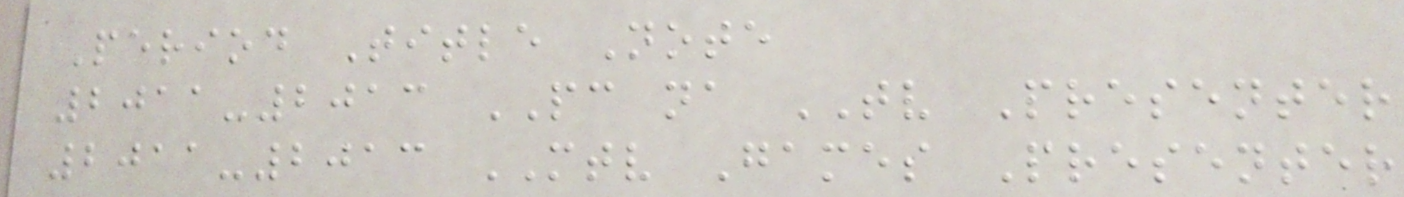Period Title Note
2011-2013 PC na TV Presenter
2011-2013 MTV Games Presenter
